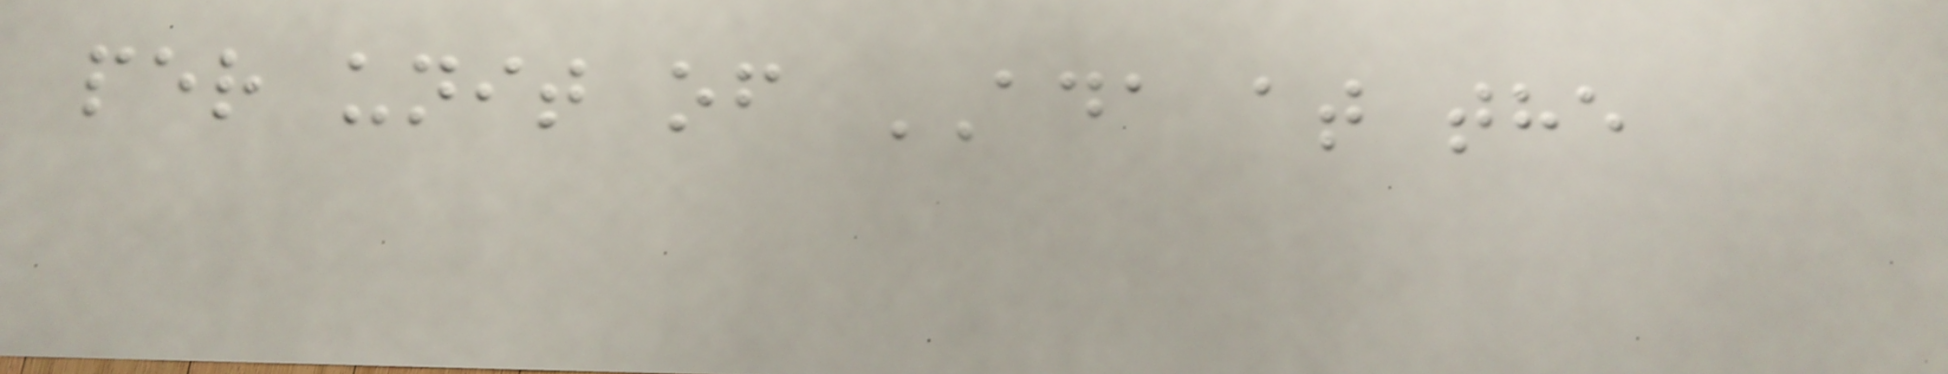per unit of ADA at the
